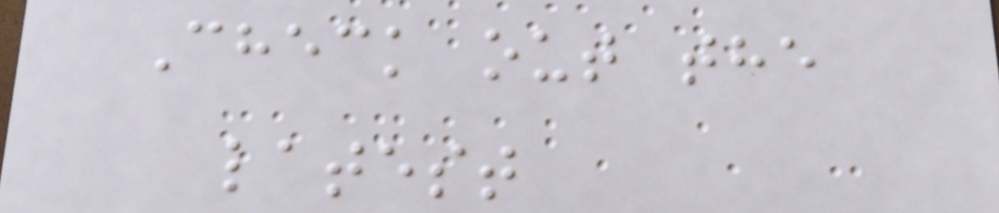Check out the
latest
